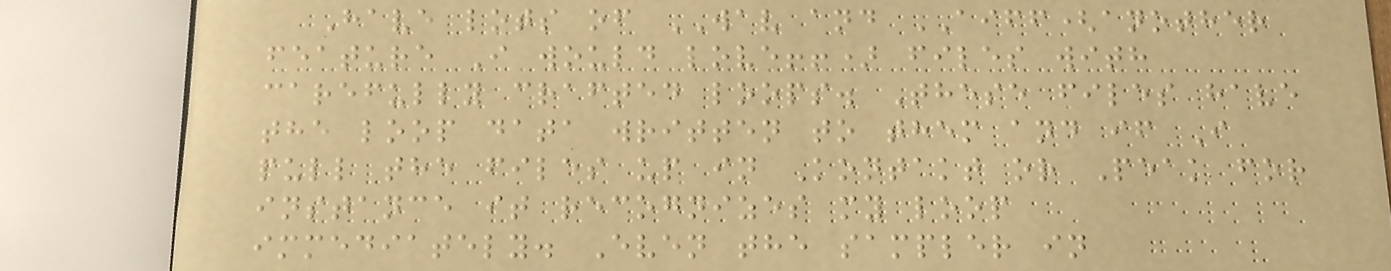Have lots of WAV and AIFF(another
feature I would love!!) files with
carefully crafted loops. These files have
the loop data written to them and if I
pull the files up in Kontakt or Peak for
instance it recognizes my loop
immediately. Even the sampler in
